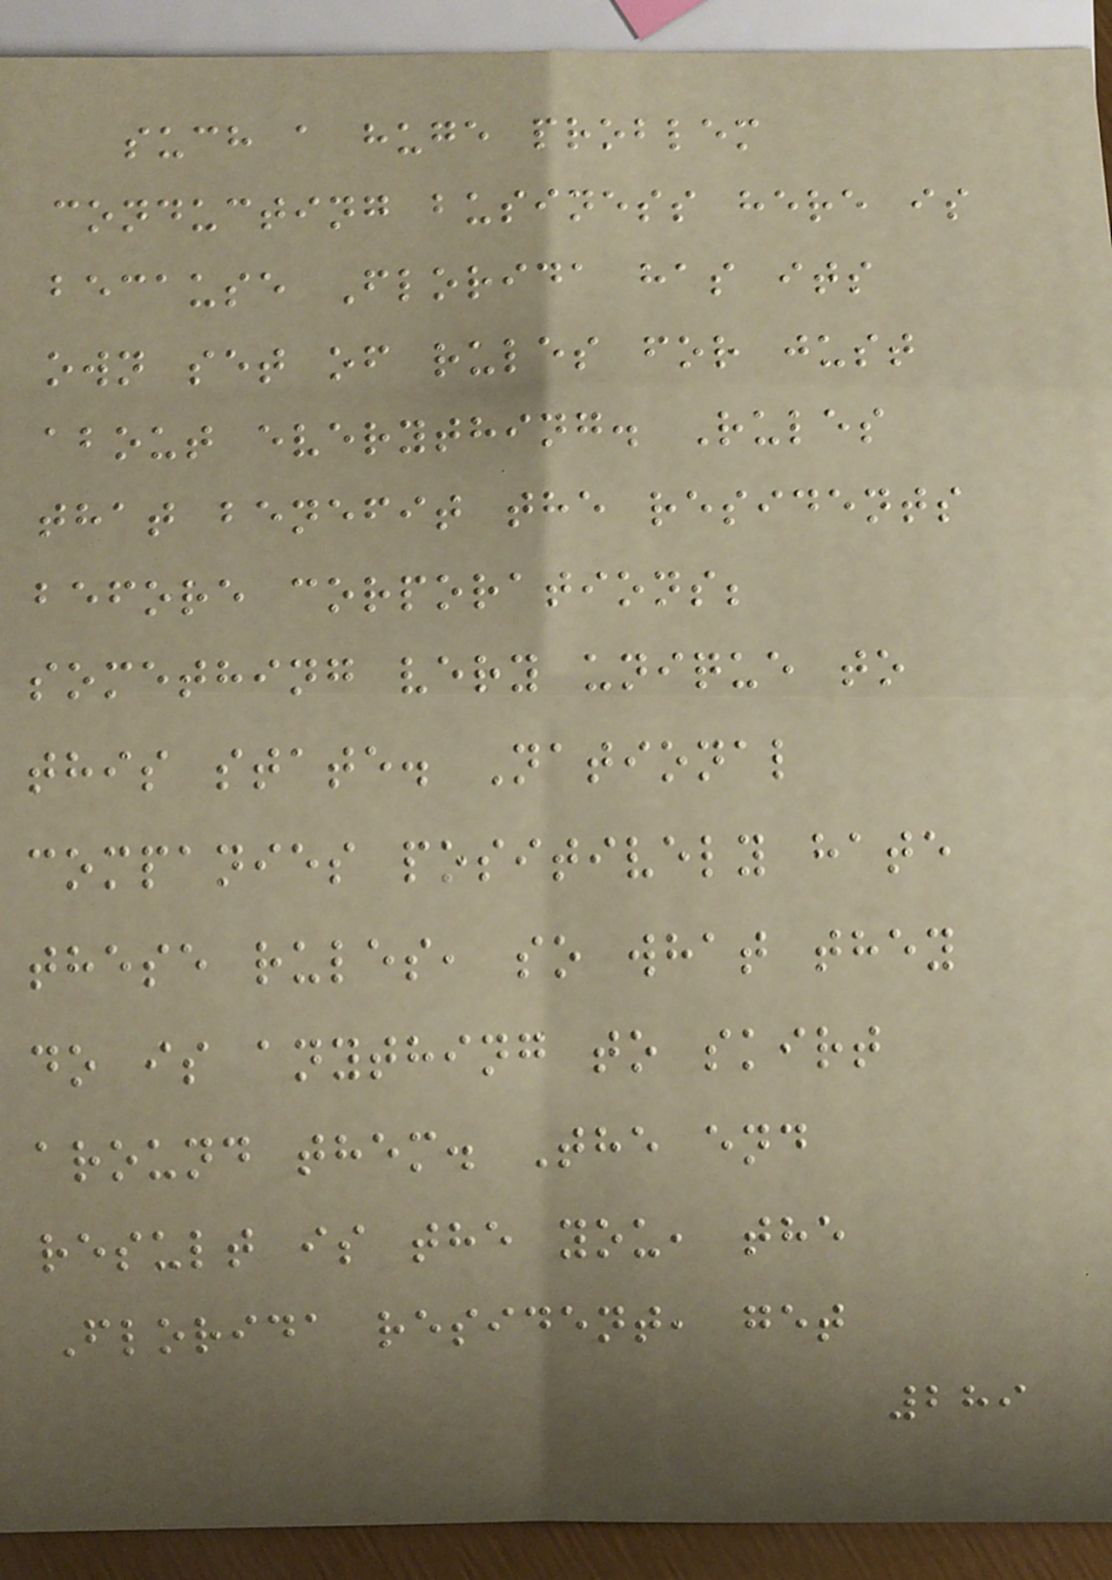such a huge problem
conducting business here is
because Florida has its
own set of rules for just
about everything. Rules
that benefit the residents
before corporations;
something very unique to
this state. National
companies positively hate
these rules, so what they
do is anything to skirt
around them. The end
result is the you, the
Florida resident, get
289
